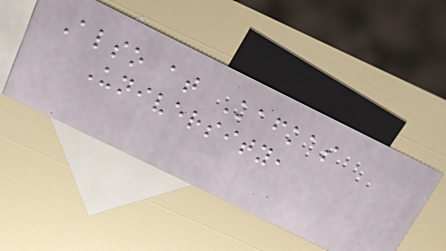Also at Kafkas
University,
